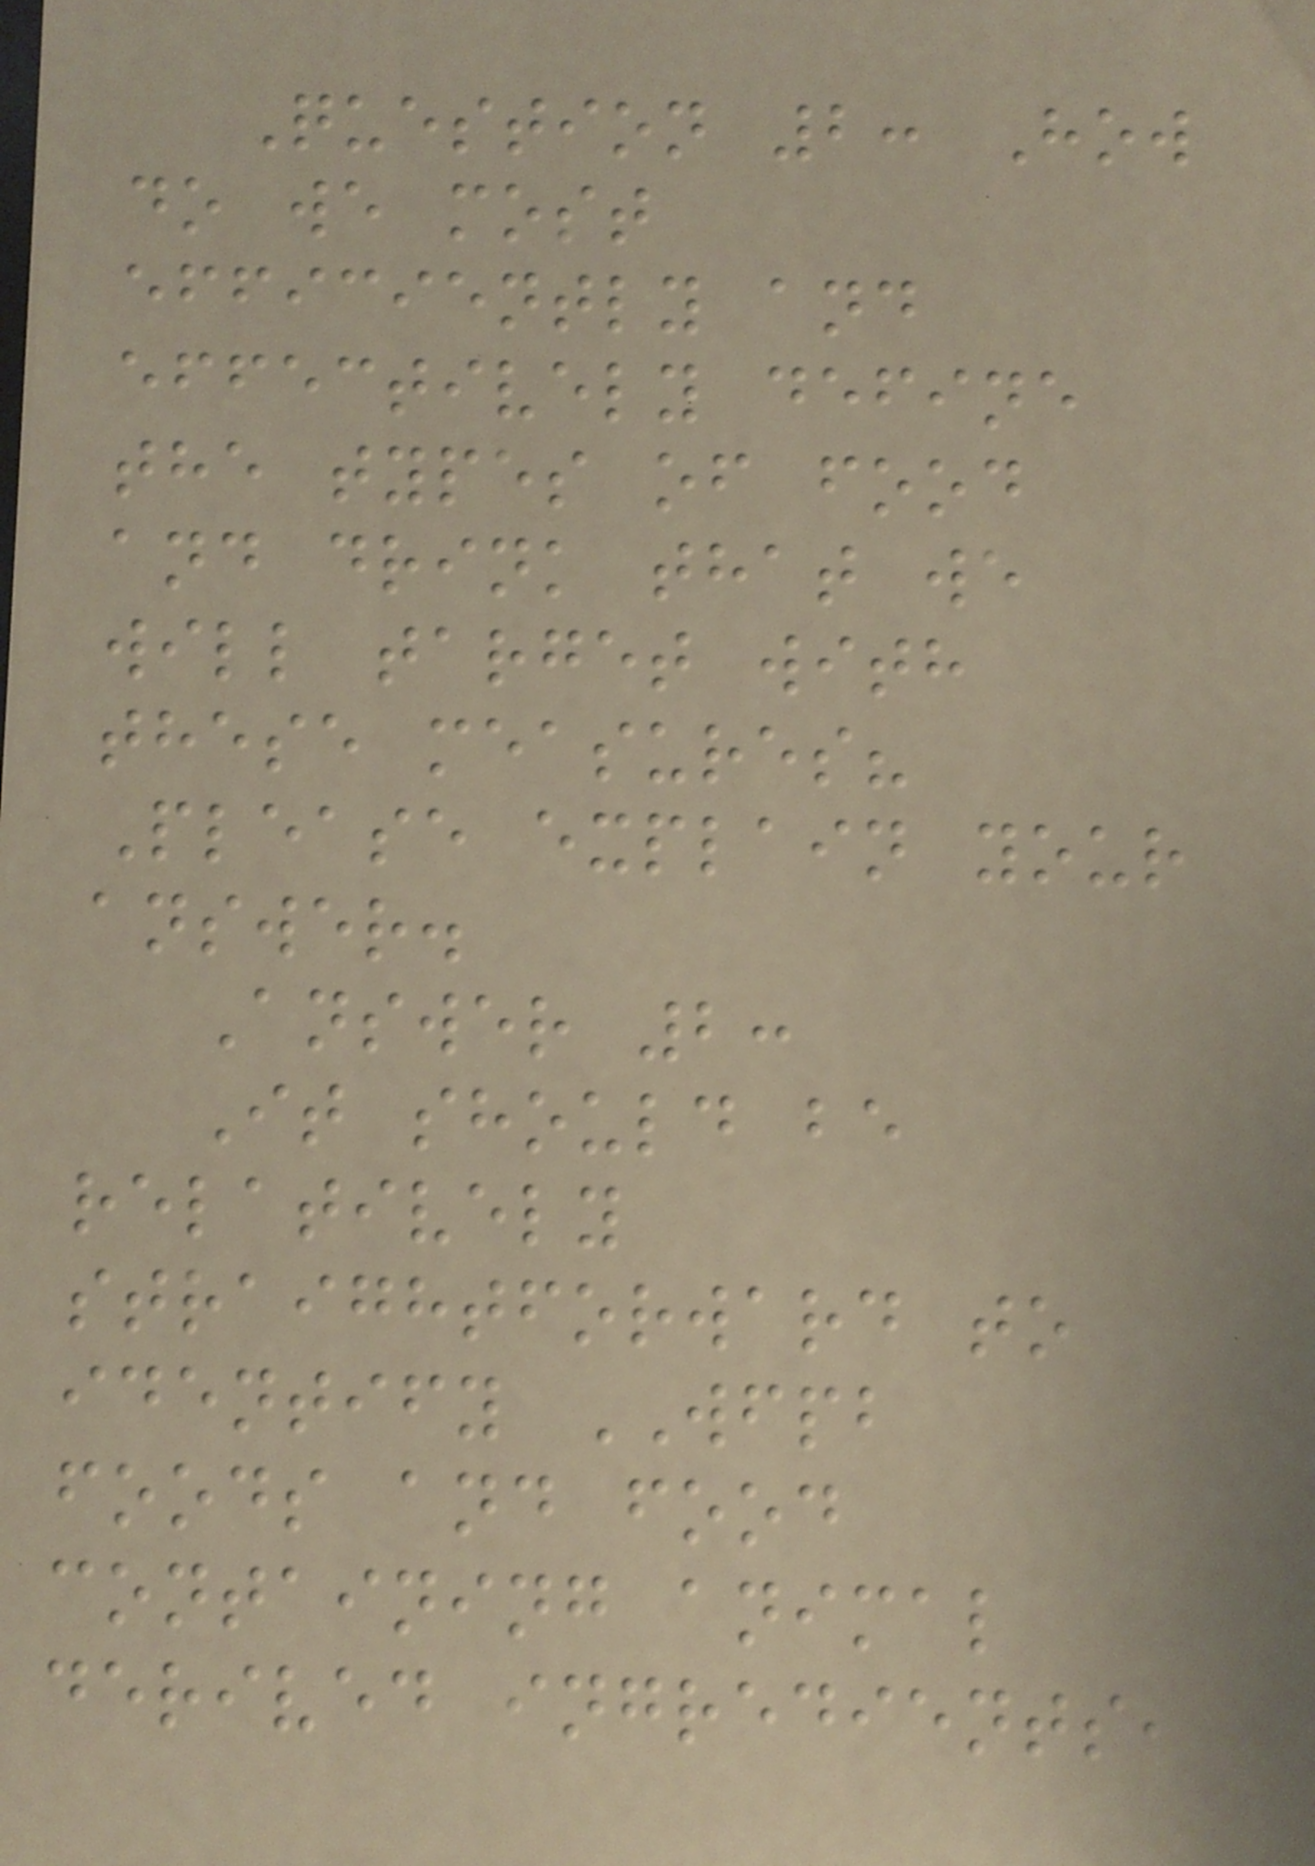Question 2: How
do we most
efficiently and
effectively define
the types of food
and drink that we
will target with
these measures?
Please explain your
answer.
Answer 2:
It should be
relatively
straightforward to
identify WFPB
foods and food
containing animal
derived ingredients,
